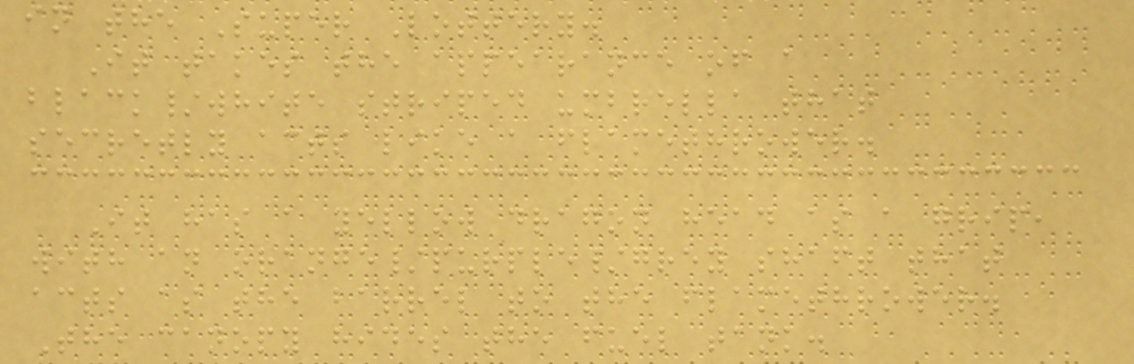in the Super Lottery.
It takes the appearance of a
black/white striped umbrella that
secretly acts like a flamethrower.
It has a yellow dragon head as a grip,
with an orange/purple/grey shaft that
acts as the barrel to the flamethrower.
The canopy hides the fuel tank.
